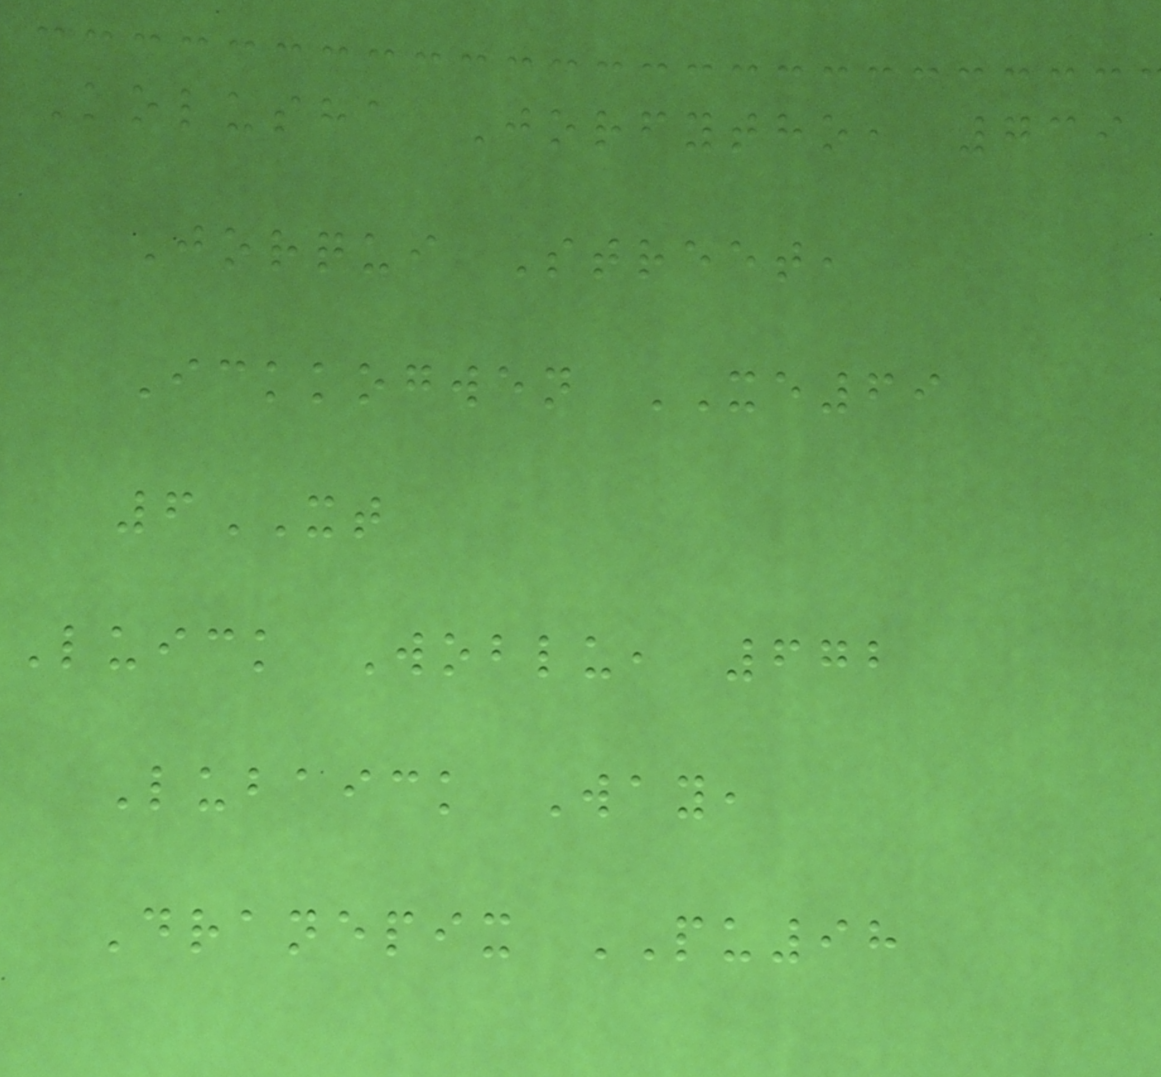Kolusha Jorfytho, 739
Jorqui Street,
Ickkogwen XE69
6XT
Luick Woblu, 672
Lubaick Way,
Dranepix PU98
